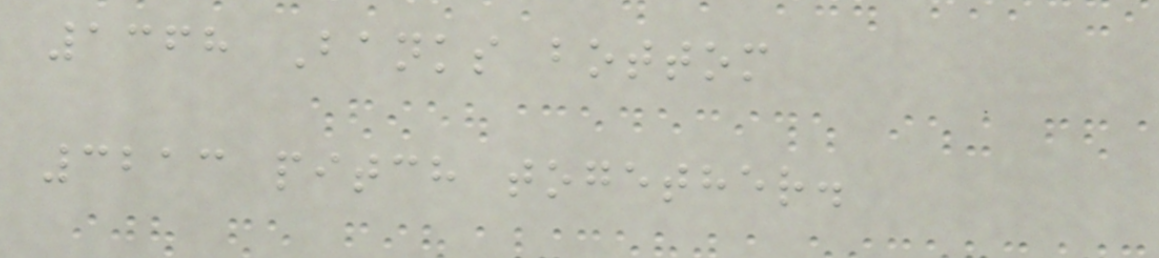1368 Banks bottom
3213 pitch together.
